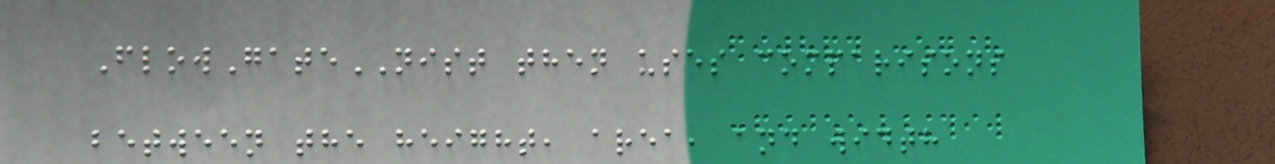FlowGateNIST then uses comparisons
between the height, area, and width
